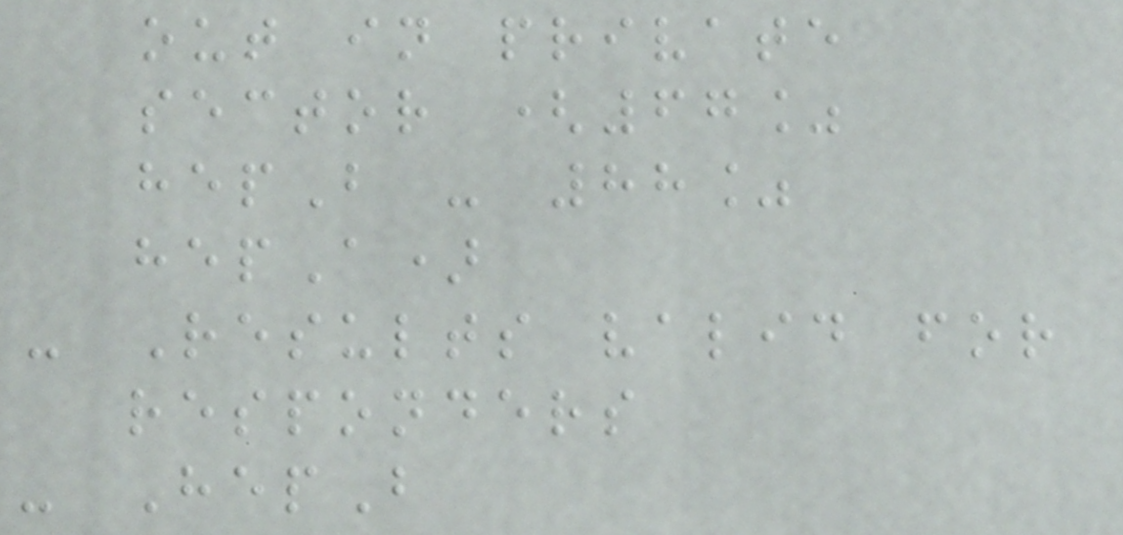out in private
sector (67%
hepB - 88%
hepA)
- Results valid for
responders
- HepB
